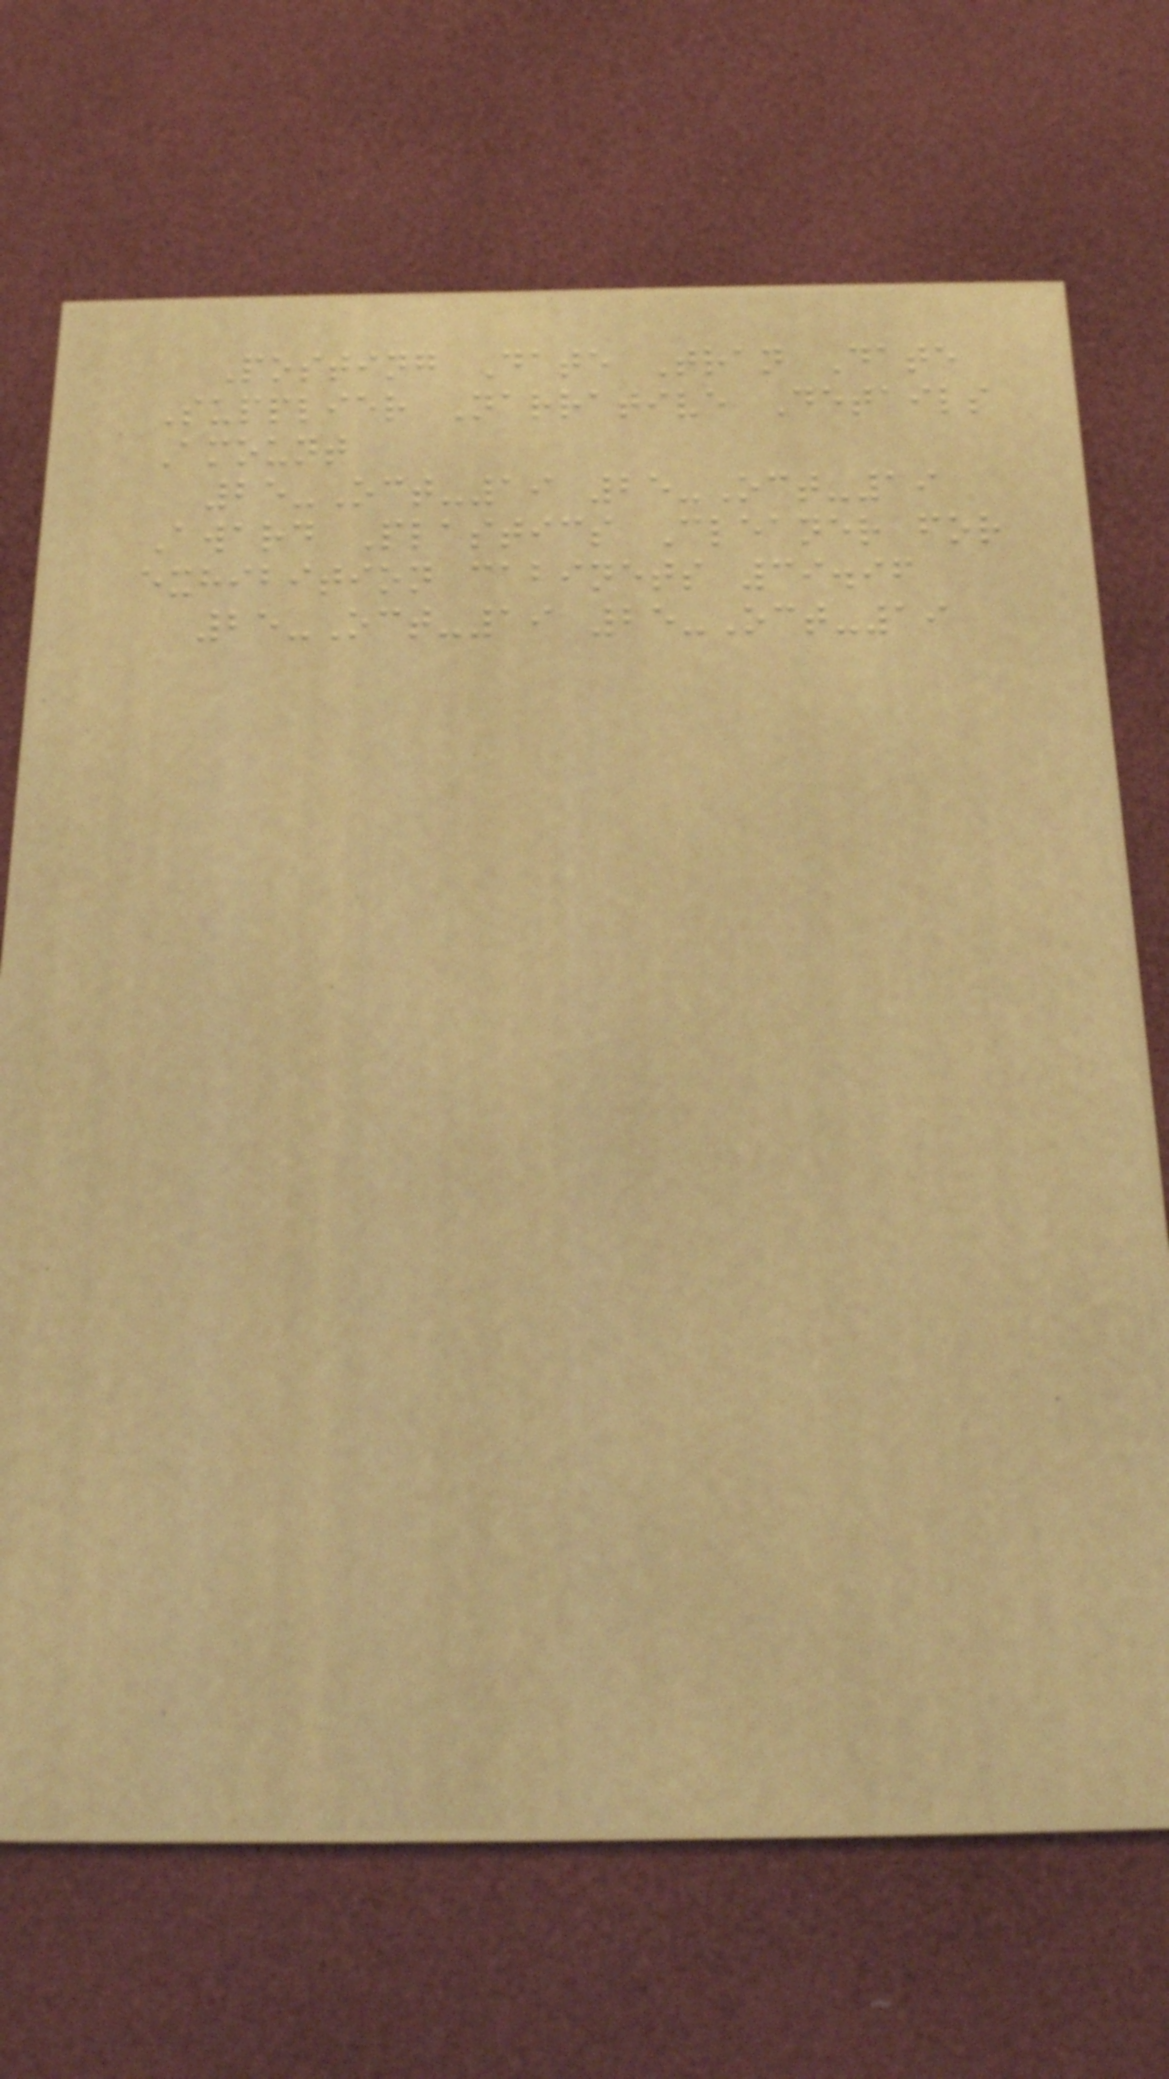Posting Date Tran Date
Supplier Narrative Details
Amount
25-Oct-19 25-Oct-19
Award Plastics Cleaner for
exhibition cabinets 39.96
25-Oct-19 25-Oct-19
